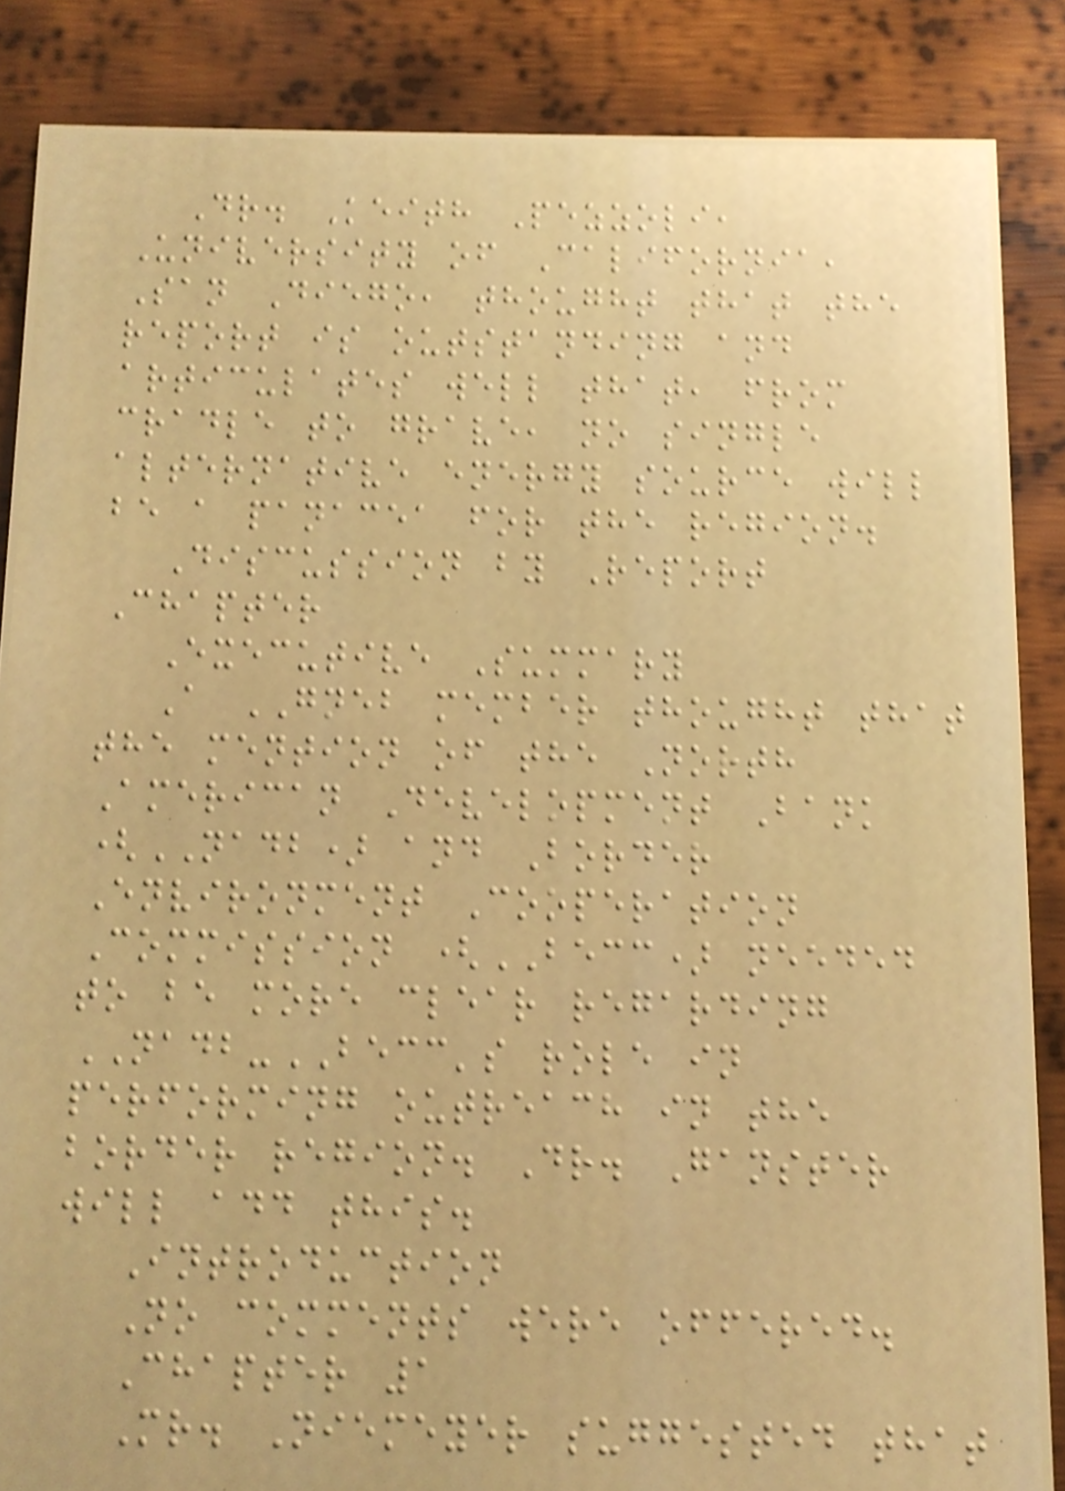Dr. Keith Pezzoli,
University of California,
San Diego, thought that the
report is outstanding and
articulates well that, from
cradle to grave, no single
alternative energy source will
be a panacea for the region.
Discussion by Report
Chapter
Executive Summary
A GNEB member thought that
the mention of the North
American Development Bank
(NADB) and Border
Environment Cooperation
Commission (BECC) needed
to be more clear regarding
NADB-BECC's role in
performing outreach in the
border region. Dr. Ganster
will add this.
Introduction
No comments were offered.
Chapter 1
Mr. Niemeyer suggested that
